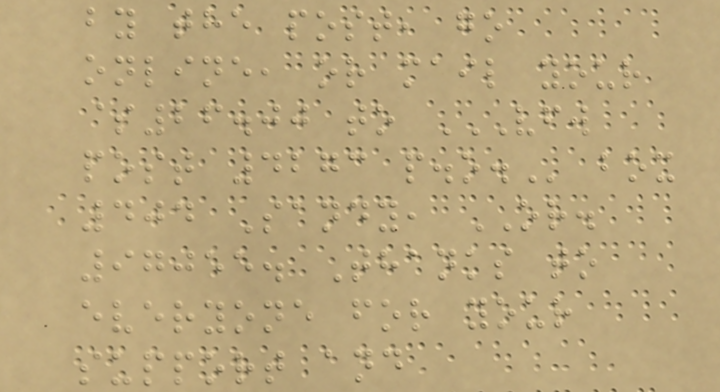by the post, go
online, or mail your
$26.00 to VFW
POST 4273 P.O. box
404 Sandy, OR.
97055. Thanks to
everyone for your
support and
